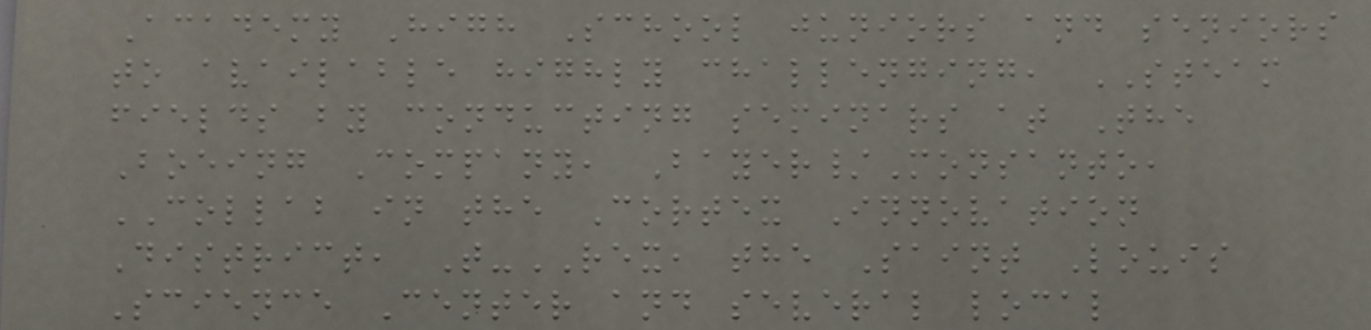Academy High School juniors and seniors
to available highly challenging, STEAM
fields by conducting seminars at The
Boeing Company, Bayer/Monsanto,
COLLAB in the Cortex Innovation
District, T-REX, the Saint Louis
Science Center and several local
